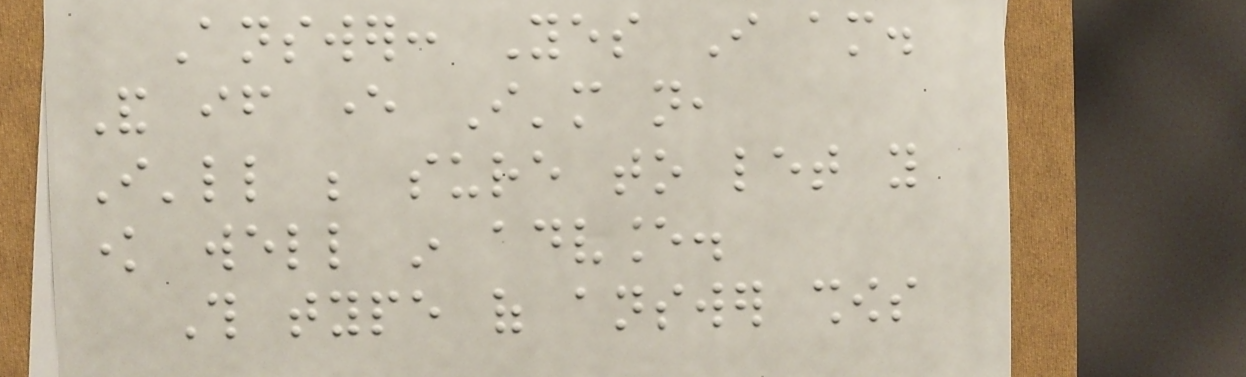Answer: Yes I am.
And if ever I'm not,
I'll be sure to let you
know well in advance.
This type of answer shows
